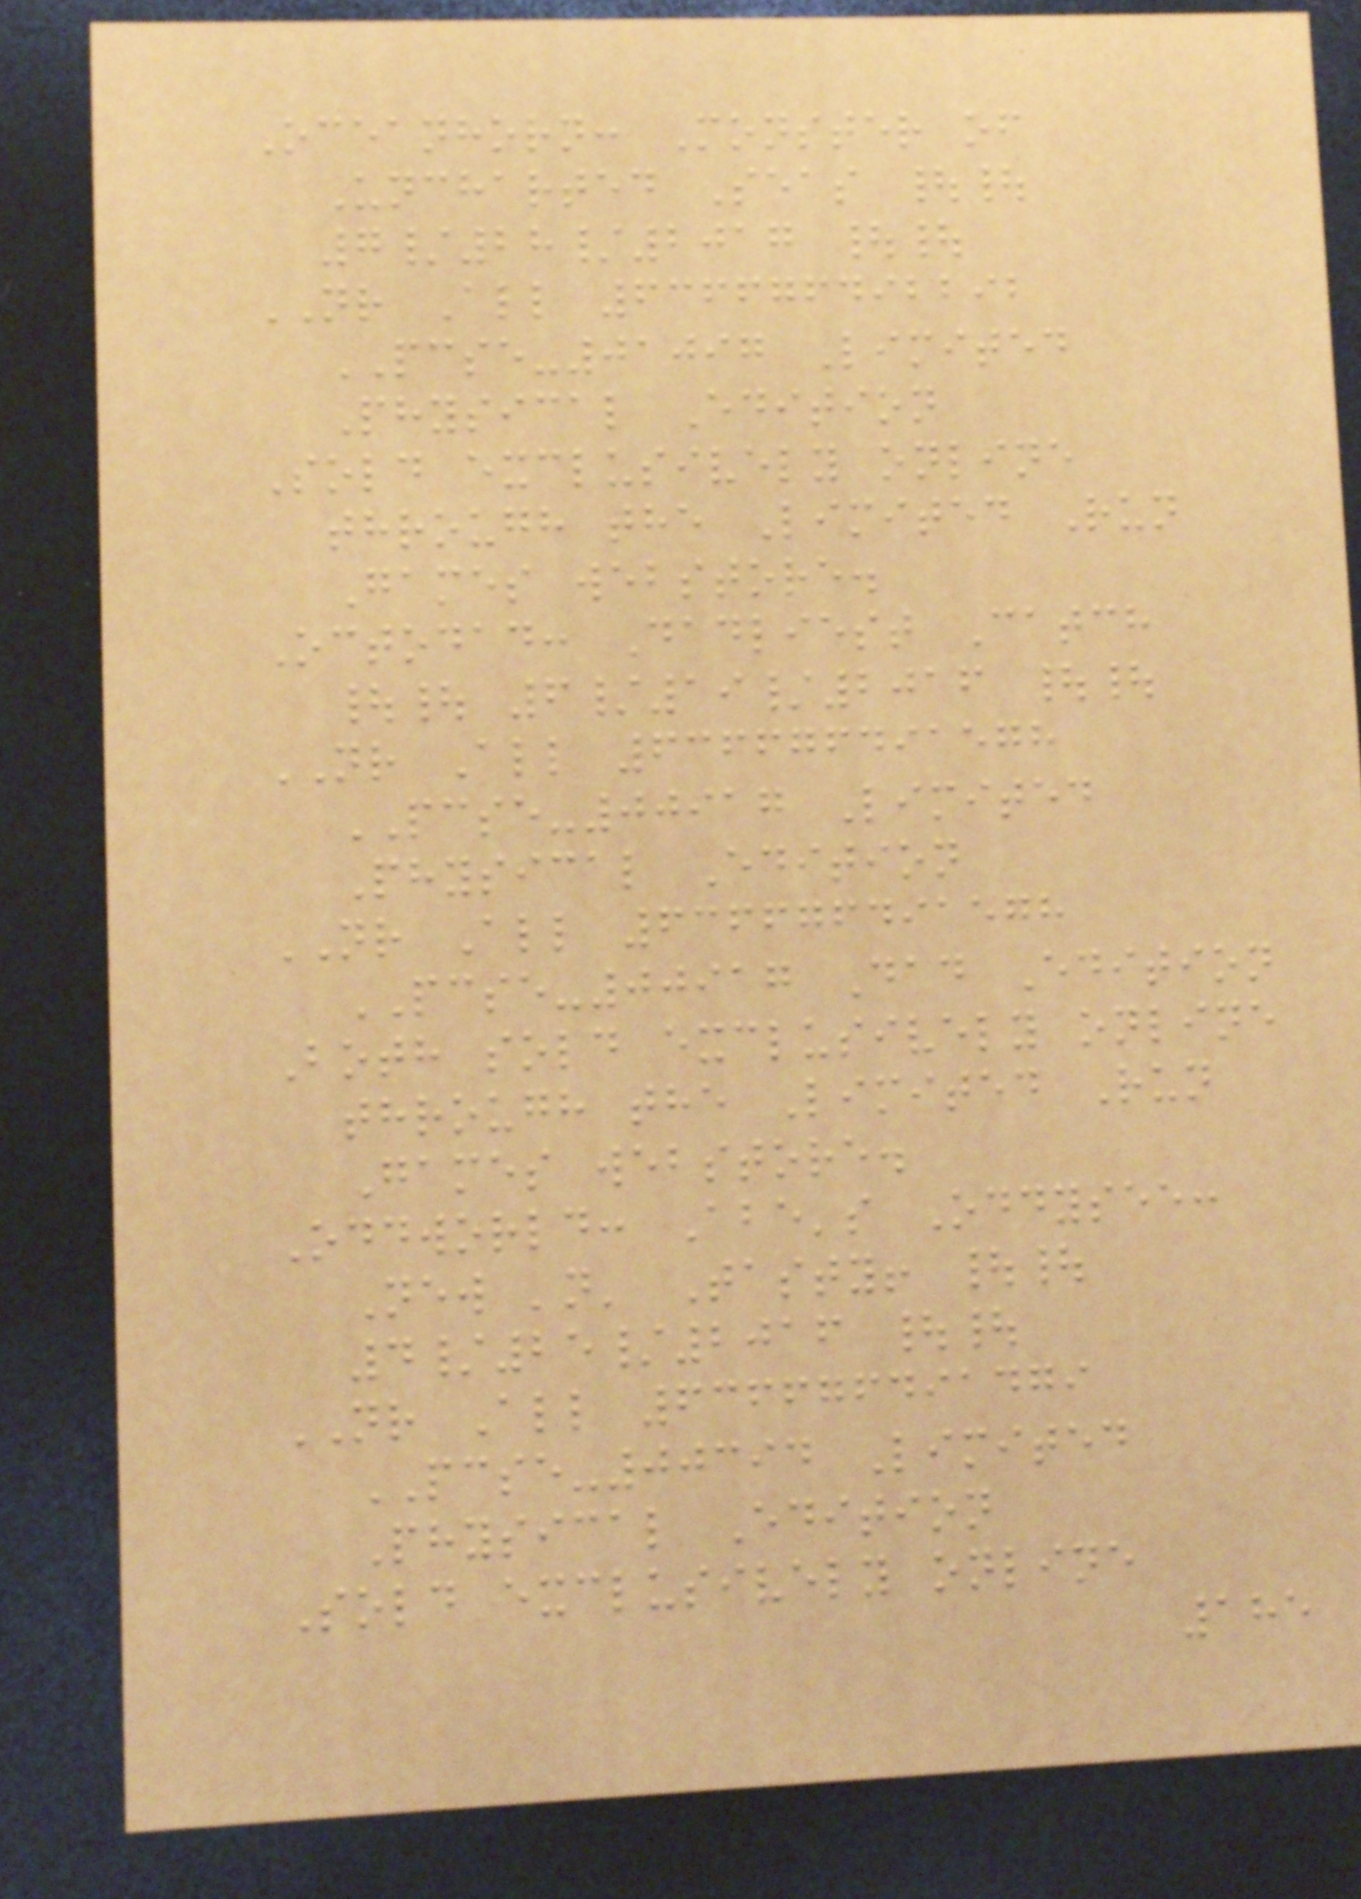Oceanhorn: Monster of
Uncharted Seas ||
7/28/2017 ||
NR All 636676492292
PCSE-01097 Limited
Physical Edition
Sold exclusively online
through the Limited Run
Games webstore.
Octodad: Dadliest Catch
|| 6/19/2016 ||
NR All 636676491578
PCSE-00917 Limited
Physical Edition
NR All 636676491578
PCSE-00917 Dad Edition
Both sold exclusively online
through the Limited Run
Games webstore.
Oddworld: Abe's Oddysee:
New 'n' Tasty! ||
4/25/2016 ||
NR All 636676491479
PCSE-00394 Limited
Physical Edition
Sold exclusively online
185
